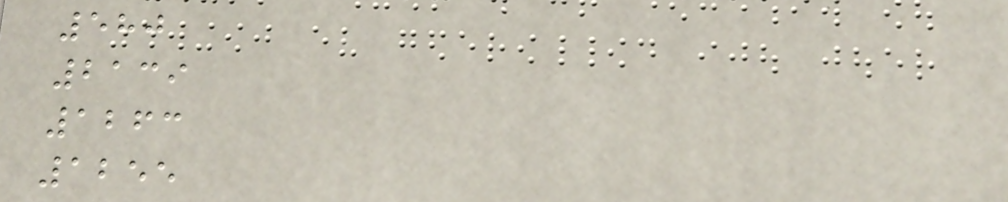580
2139
1263
1255
